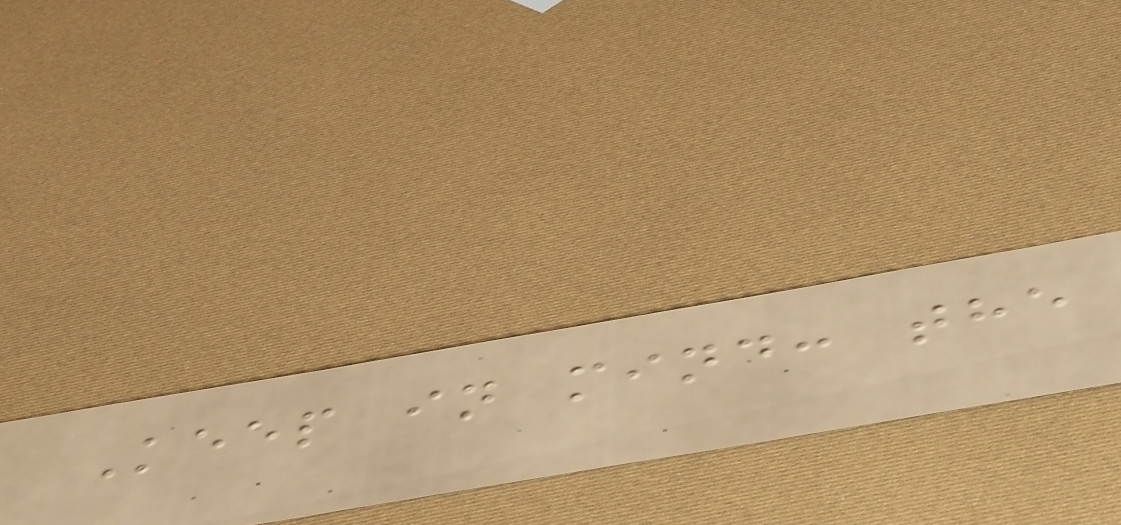Keep in mind: the
